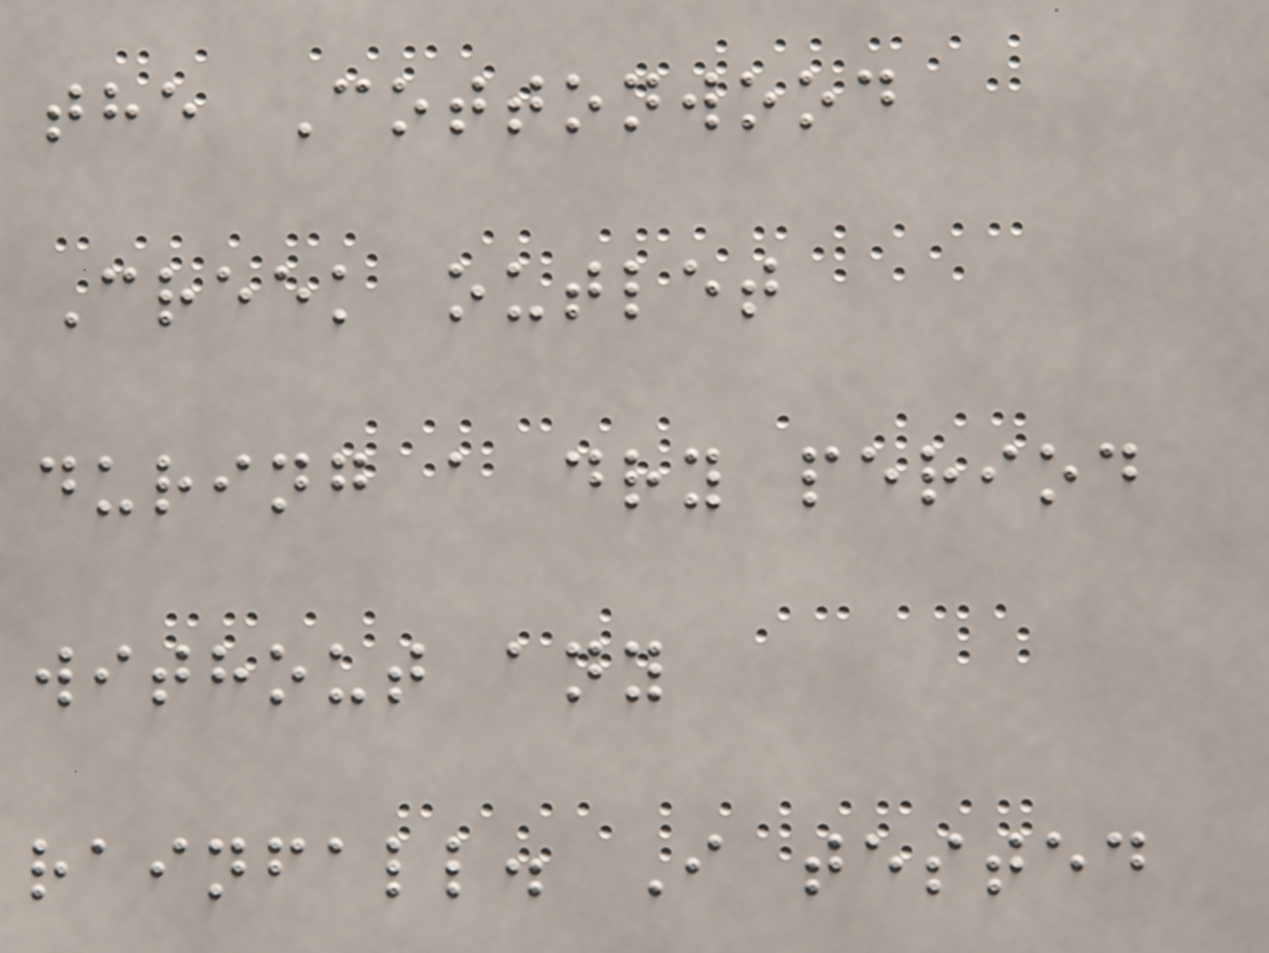the Cottonwood
Creek outlet
during a dry period
without any
rainfall. I tested
